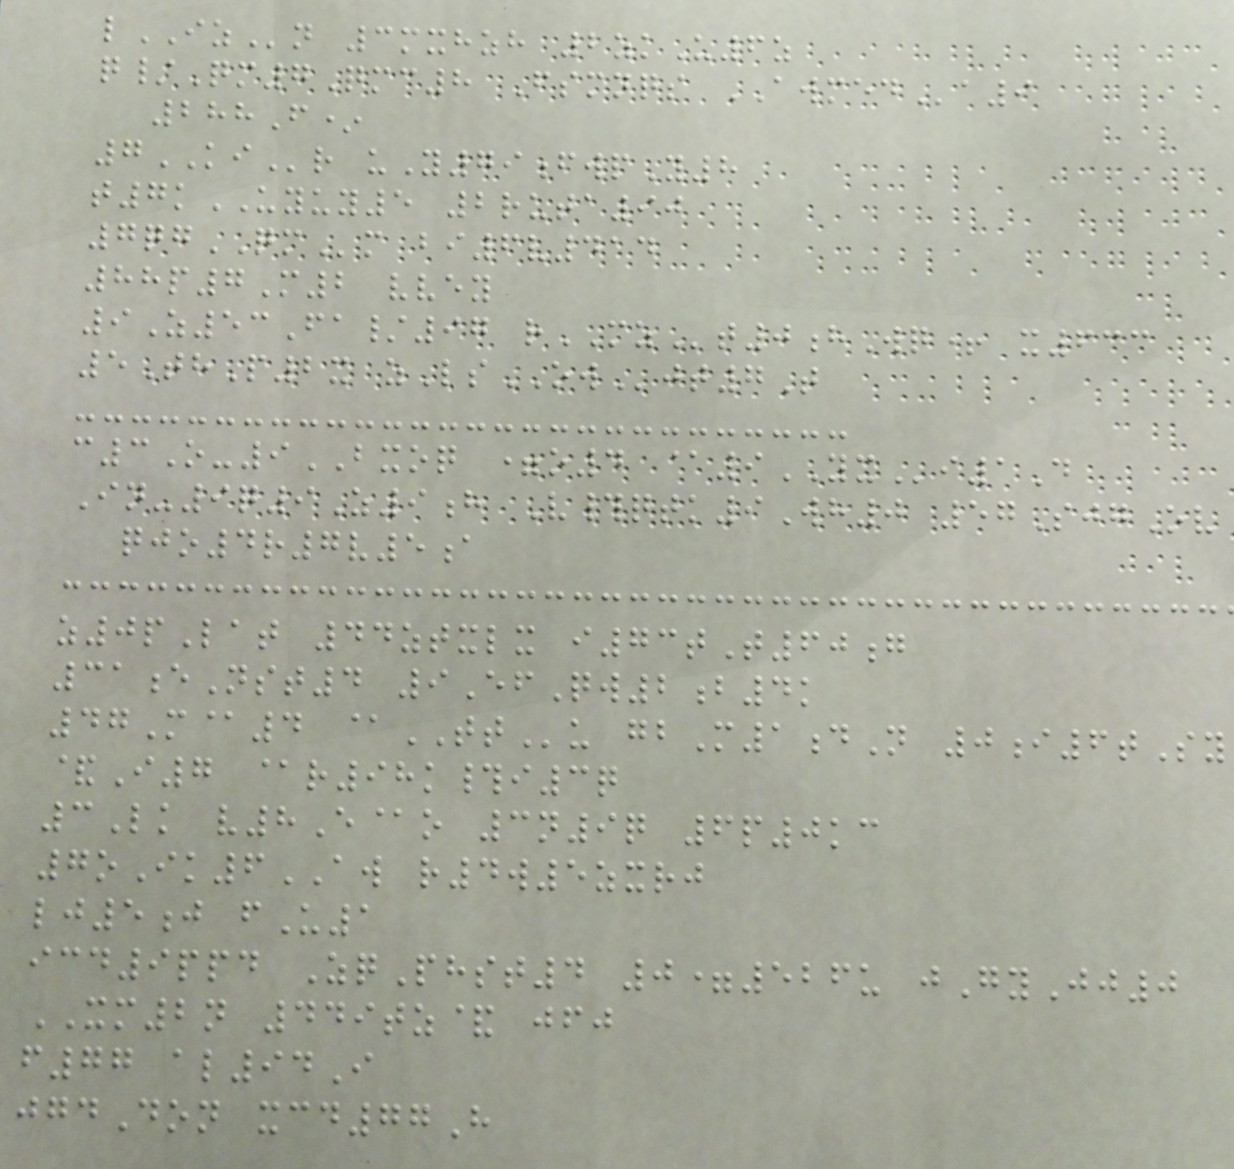lIZn 3mxhzh 2zkU6z
q/Qm7Qmc8 Fsmnqs AWMEDa9
288F*
7KIr uY79fwpY8
t7kUYUY5 2ruta90
7qgQMm bi6v414
88p7M2 vvey
9Z53Fa/97 rMZt0hWq+ x633
5ThP2x zLsOWjt7T
c3O-9BXOQ =o4 @9YXi1D
In-9q9Z9h V#qtk9Wh0 57SjgOv
qjo4r7v5a
z0pLat 44ztxlx i73tT60g
31eNst4 9EfQw2b4k
47M@4 @TTu gbM1dN 0i6tSy
&I7 @r98k#i3q
3Lk v8E@o 3n9q 6p0kc
7oIk6AW r4w5zxrj
lj5j fU1
icd9ppd ZqPhst4 0=526u jGyJj0
XM2n 449tz& jfj
f77 al94I
jgdDon xcd77H
